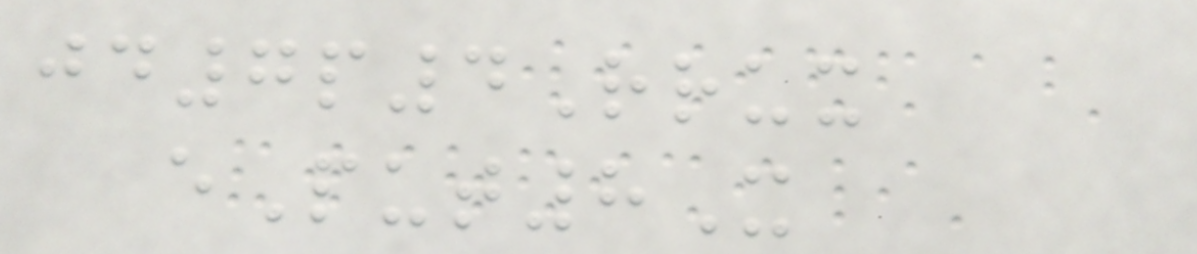jd7p4Rrux
ePut8X
